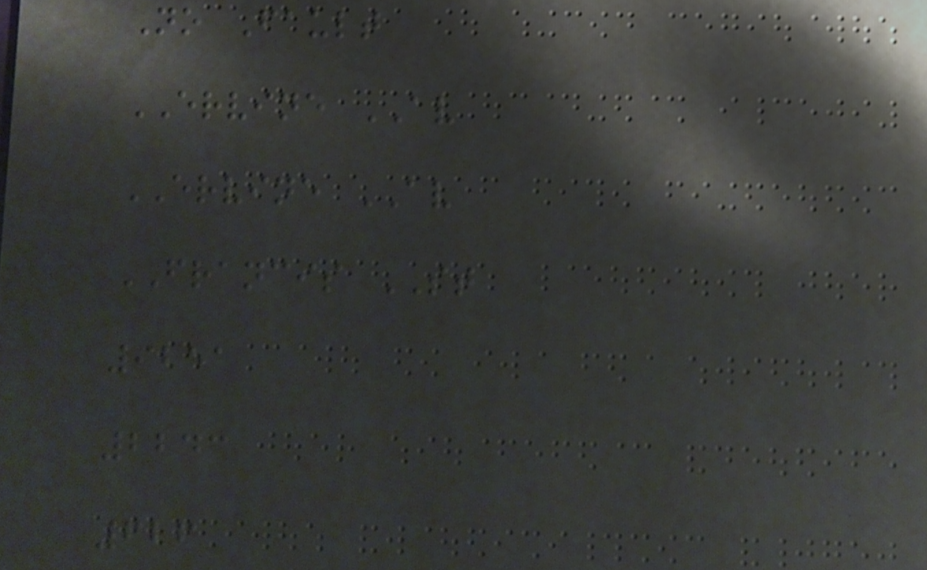No Fault
ERVINE AV
ERVINE AV
FRANCIS ST
9251
2243
626
